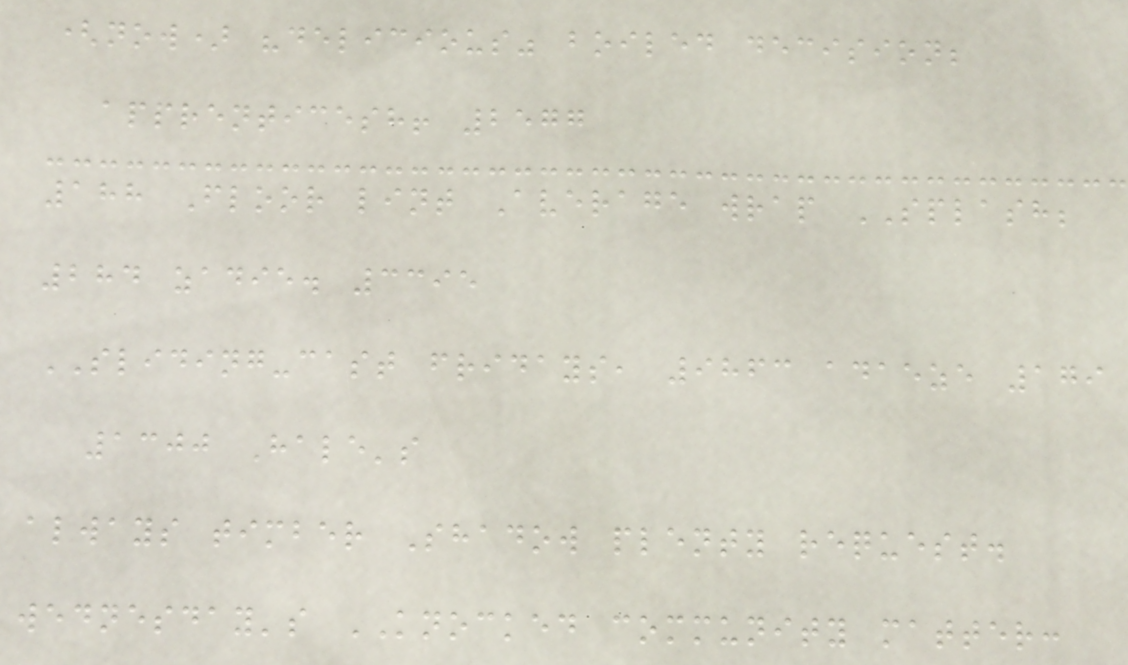(now) "delicious" boiled decision;
apprenticesh! 2577
188 Floor lint Average wrap SPLASH;
284 zadie. 3395
SLIDING-cast fridays, 9863 adaeze 179
1300 Hale's
always timber Shadow plenty request.
wednesday's KNOCKED community matter:
